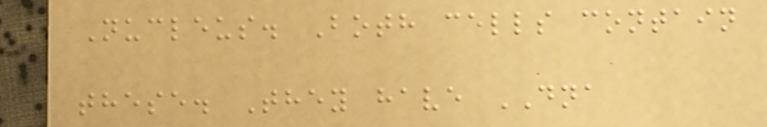Nucleus. Both cells contain
these. They have DNA
